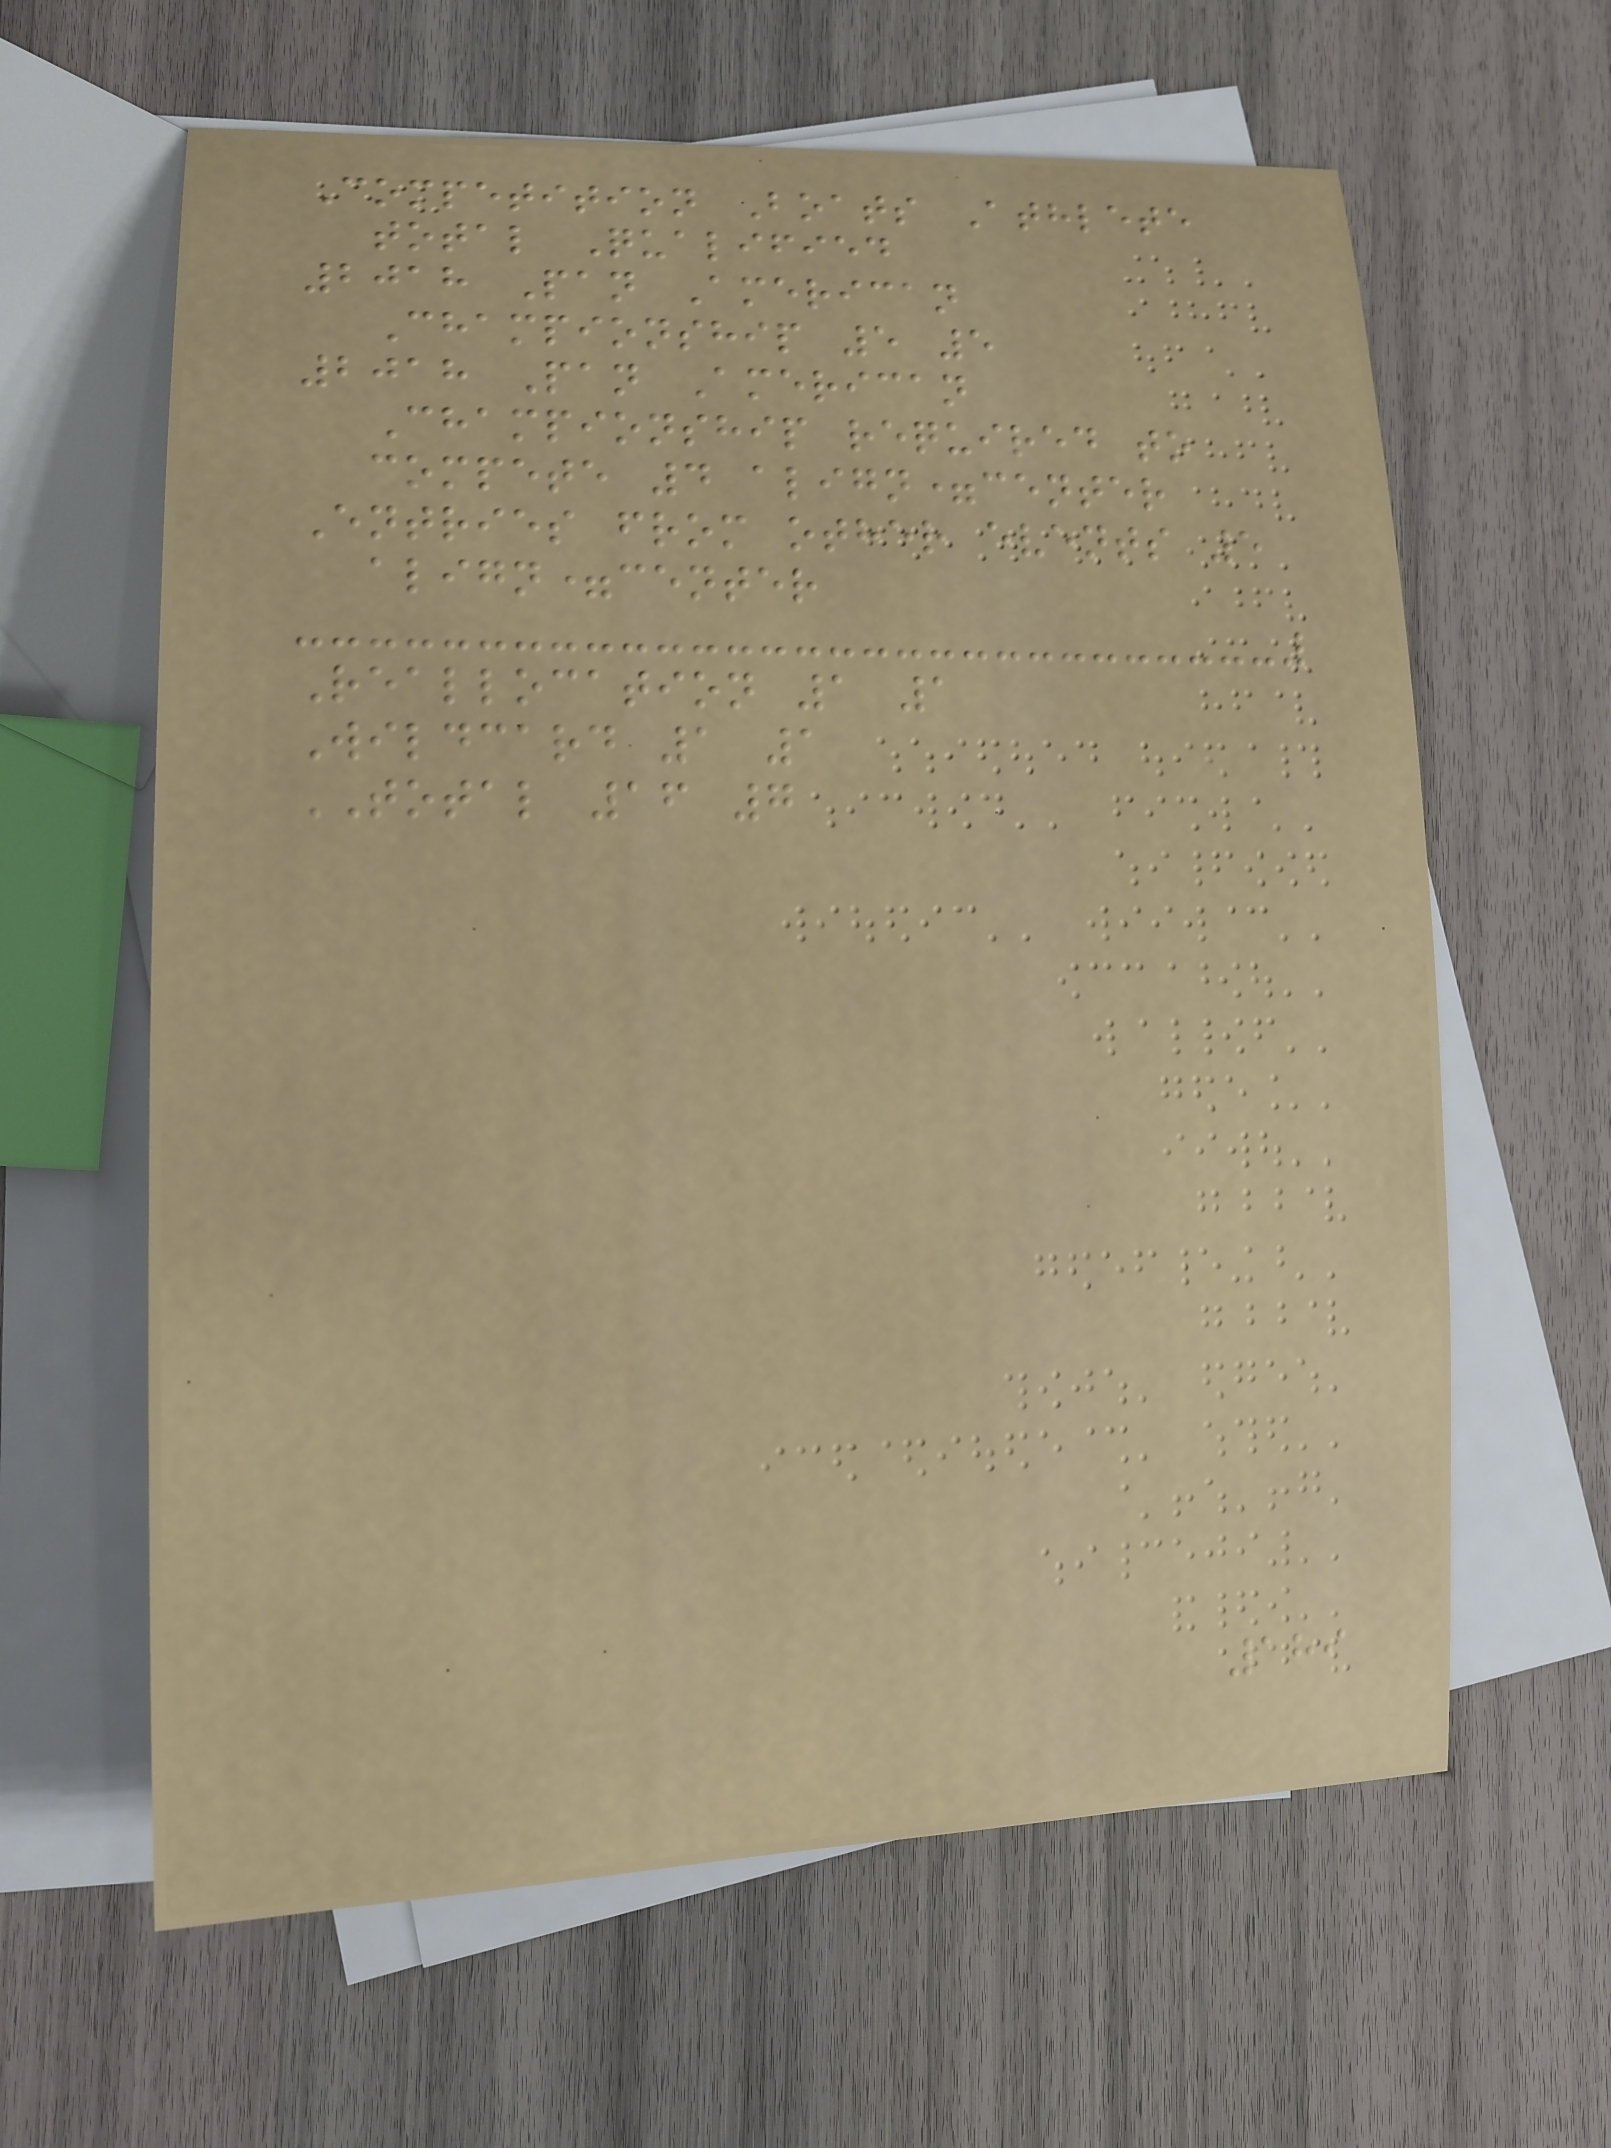Competition Boats Athlete
total Qualified
2018 Pan American
Championship 5 5
2018 Pan American
Championship required to
compete 4 align=center
Entries from other events 5
align=center
Reallocation 1 1
Wildcard 1 1
TOTAL 16 7
189
